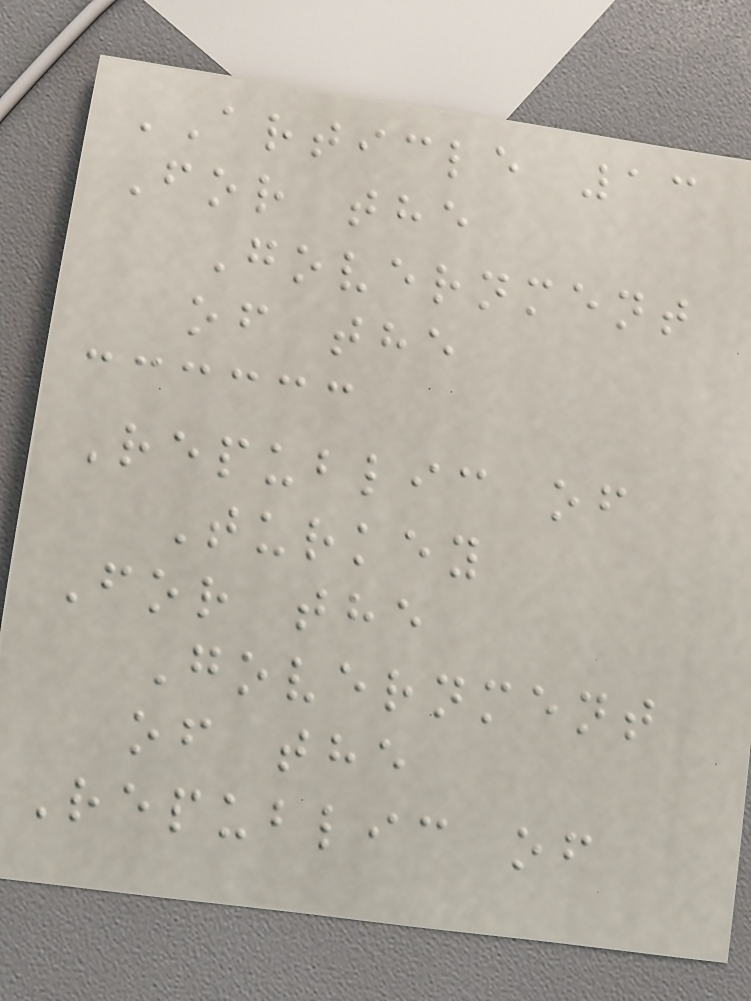ARTICLE 13
For the
Government
of the
Republic of
Turkey
For the
Government
of the
Republic of
